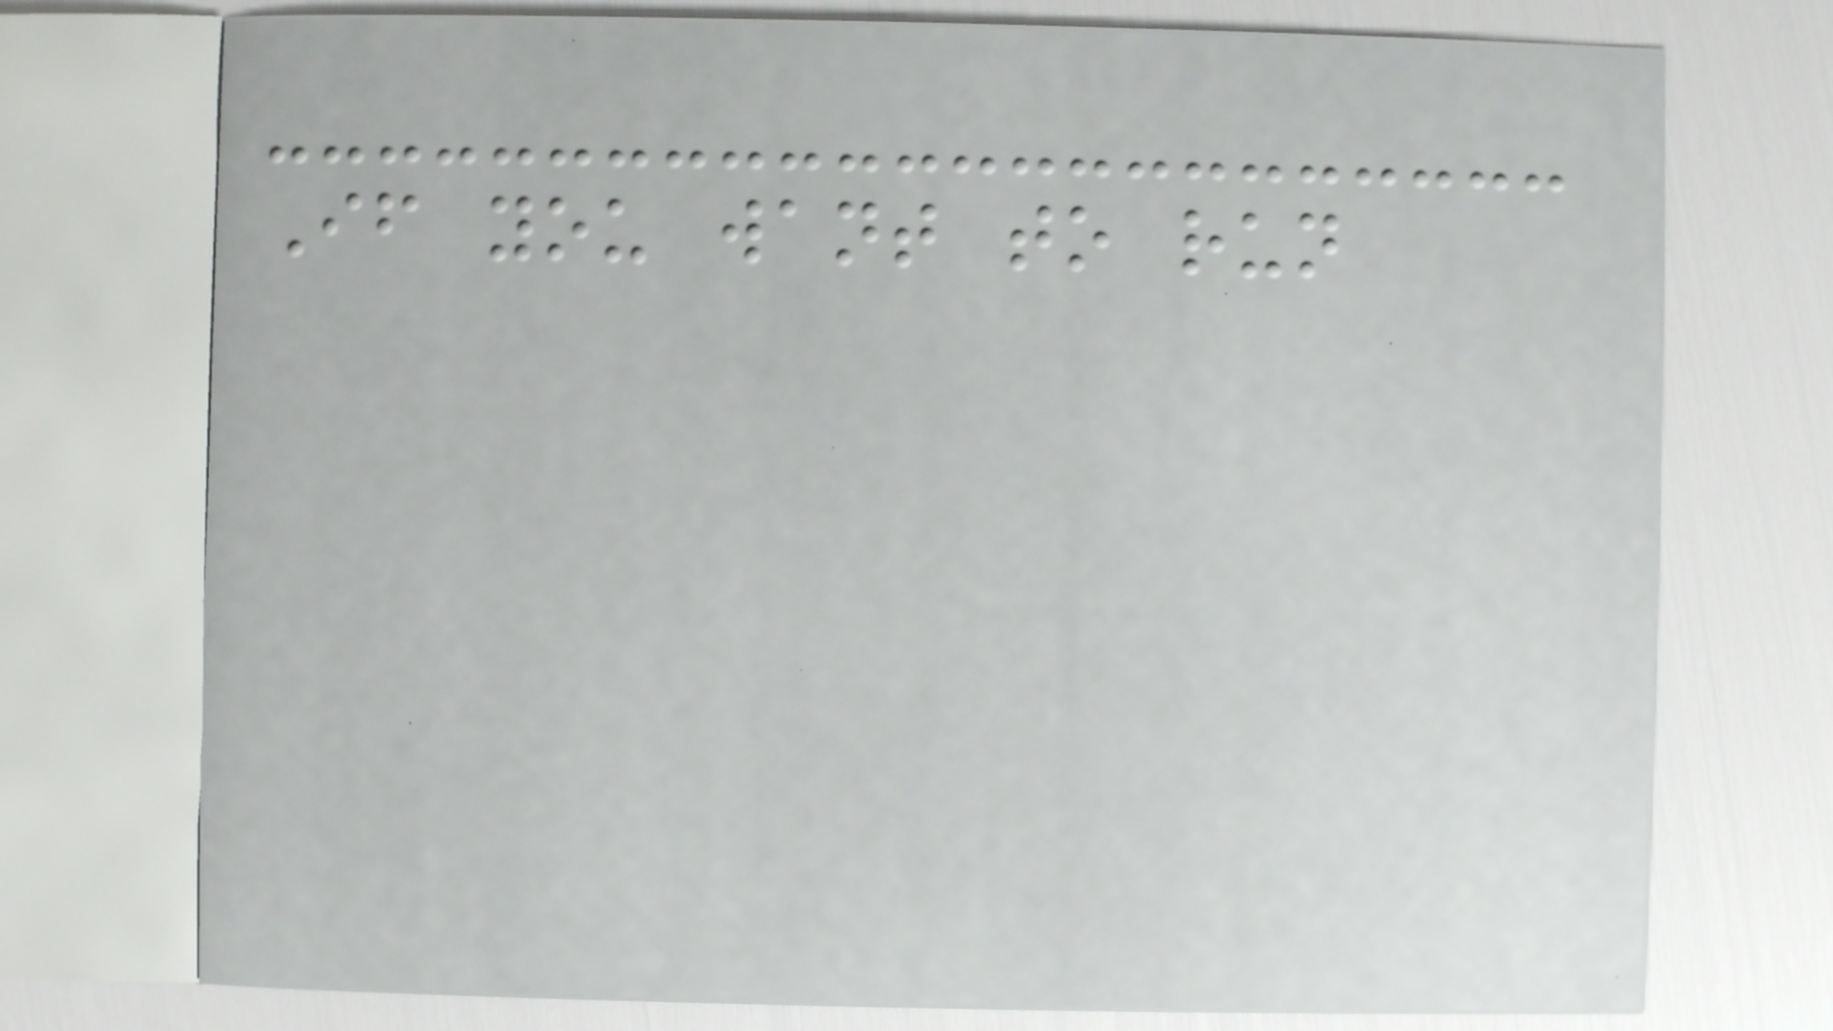If you want to run
